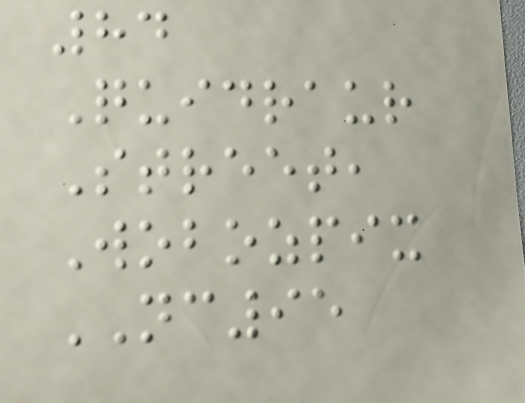84
Quidraur
Street,
Wobozpix
NC95
